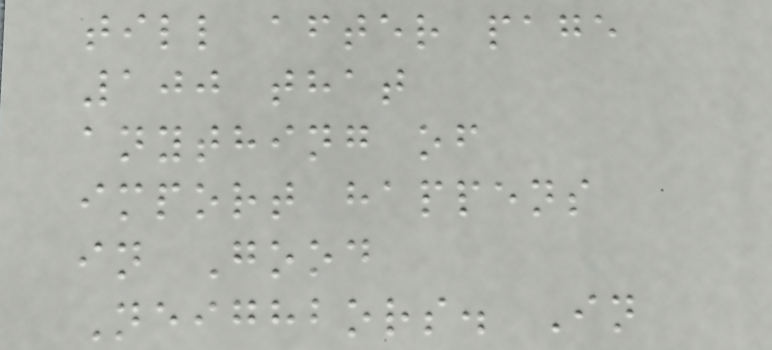till after page
100 that
anything of
import happens
in Good
Neighbors. In
